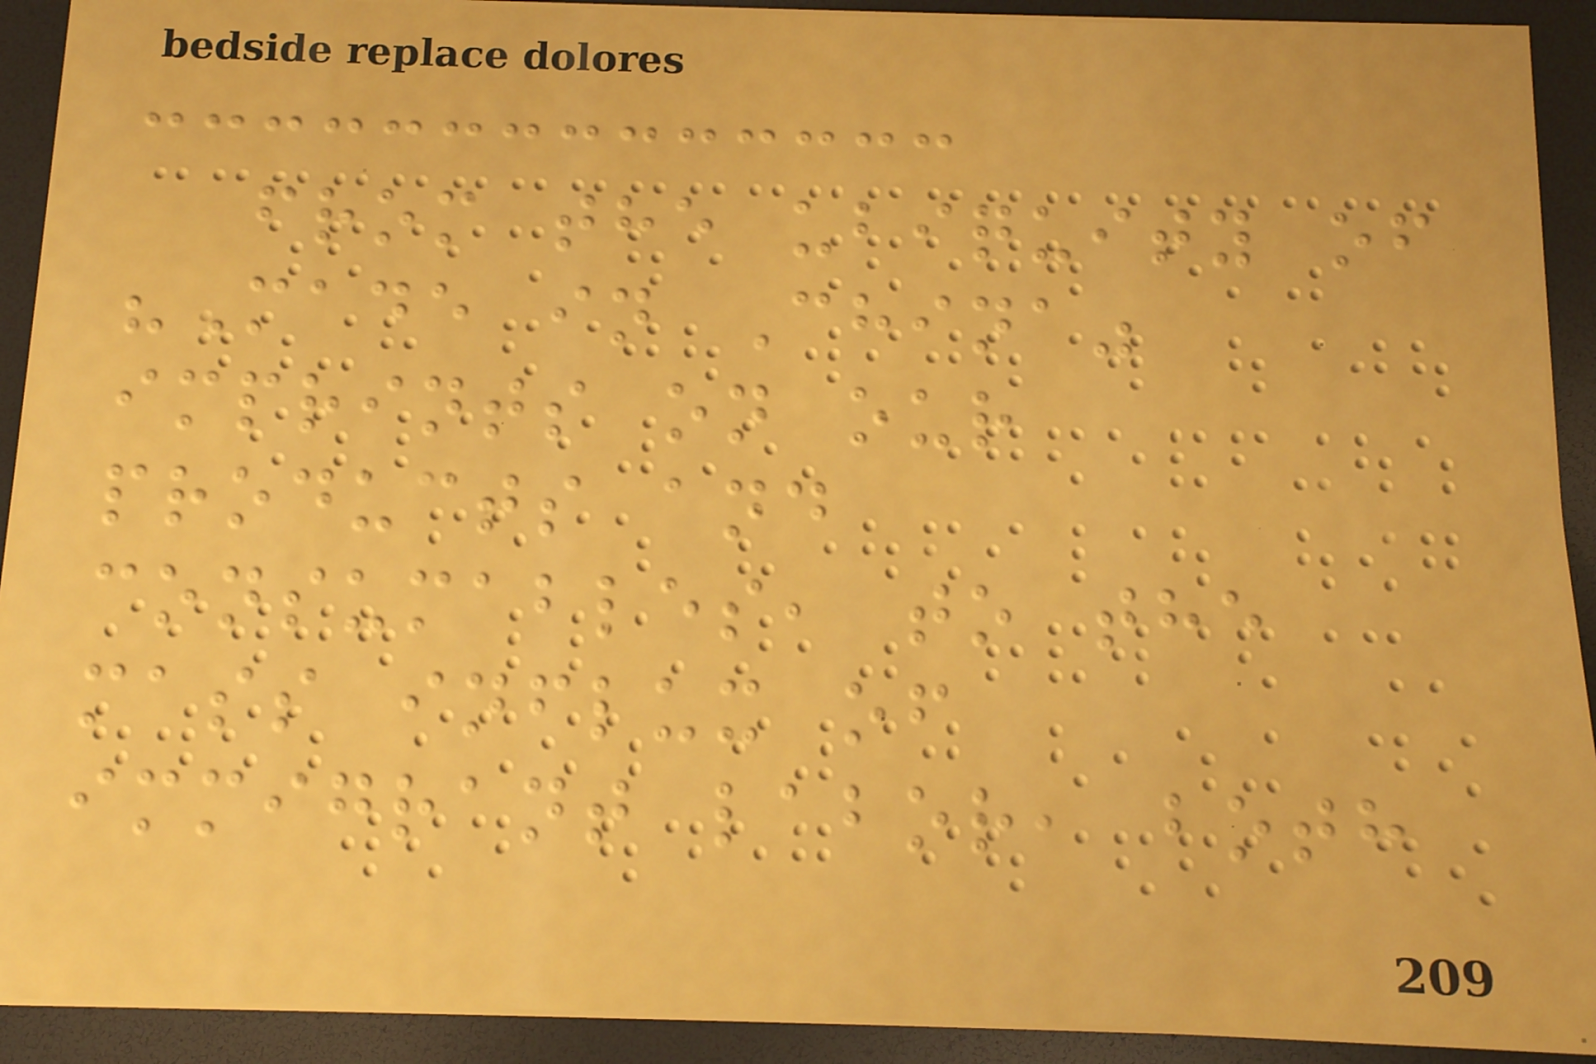from the ubiquity of
"Made in China"
imprints on our
products and
consumables, to the
mass influx of
immigrant labor, both
